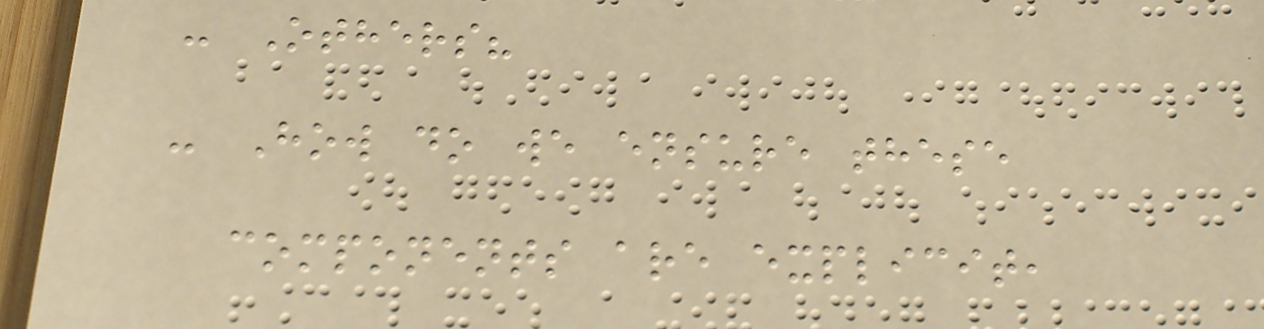- Others?
- How do we ensure these
components are explicit,
